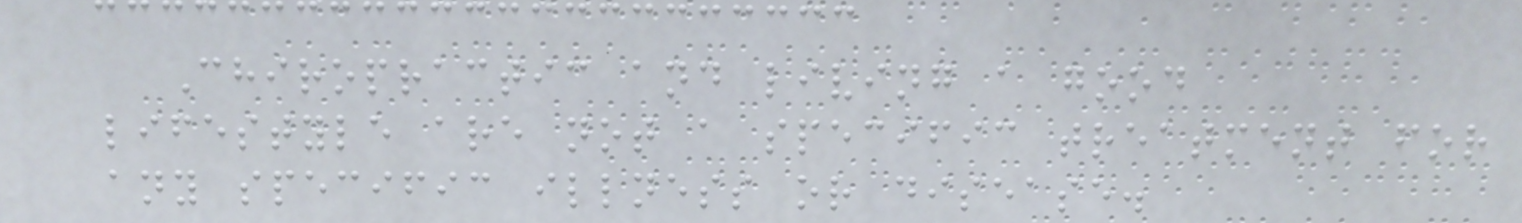Chiropractic and living a good
lifestyle are not a specific treatment for
any specific illness or disease.
